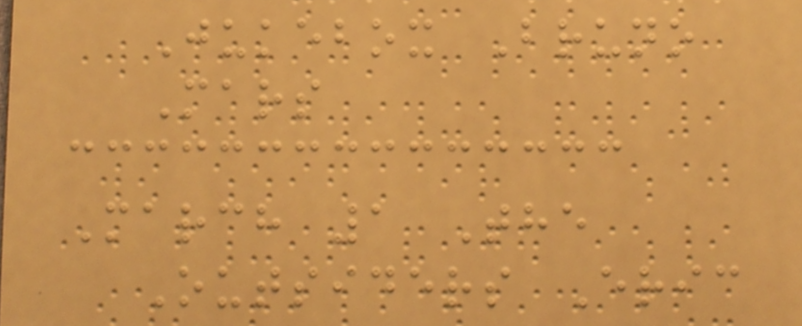Jukebox Bruno
Mars
March 1 The
Outsiders Eric
